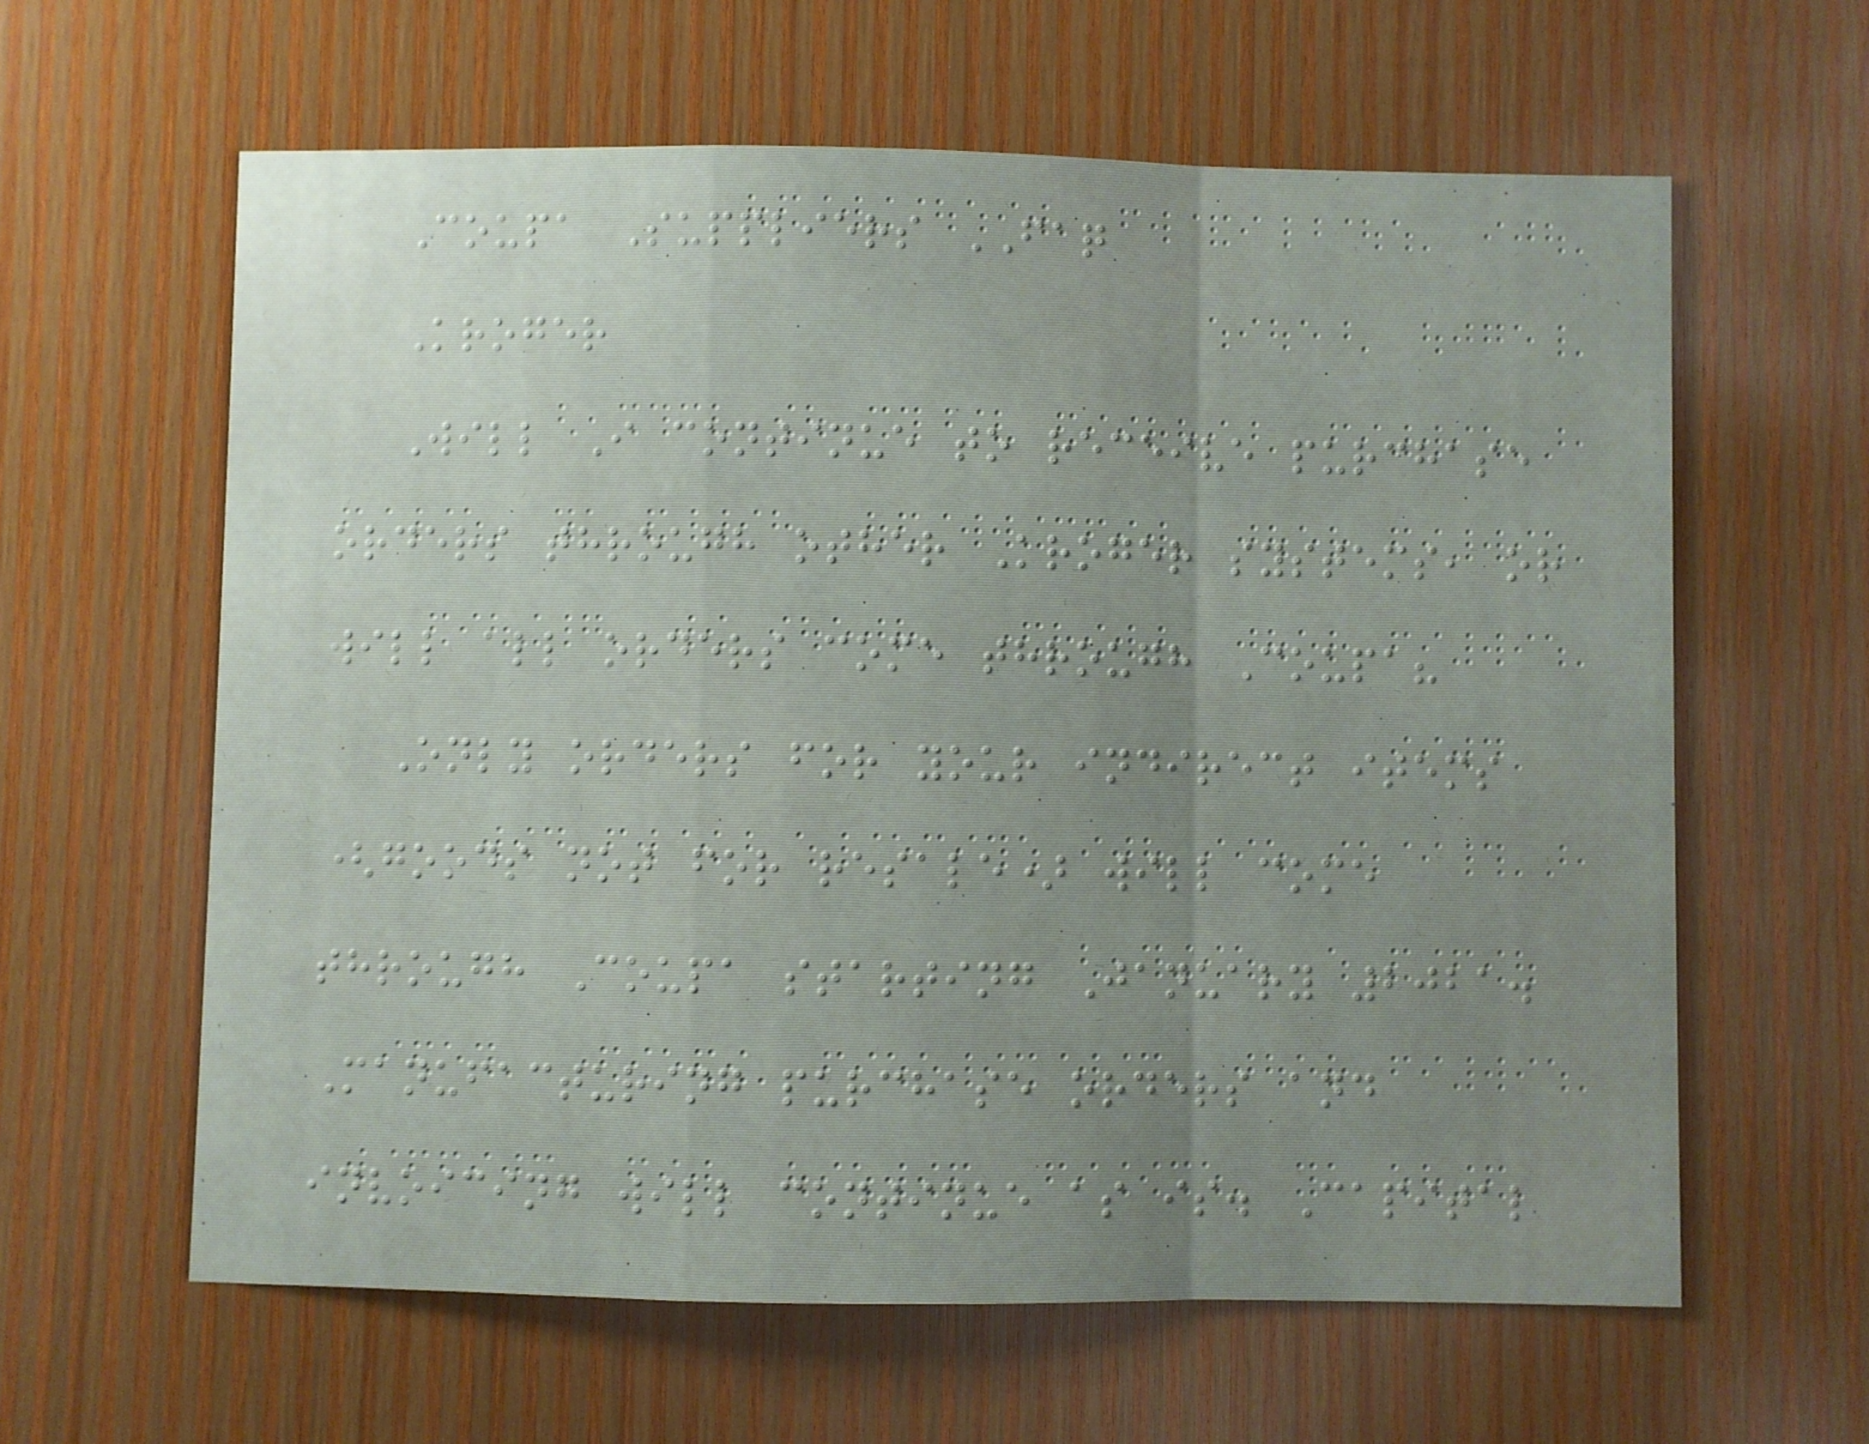Coupa Suppliers FAQ
Kroger
Will I continue to receive purchase
orders through other Kroger systems, or
will all orders come through Coupa?
Only orders for your indirect items
(goods not for resale) will come
through Coupa starting January 2021.
Manufacturing purchase orders and
invoicing will continue as is. Capital
